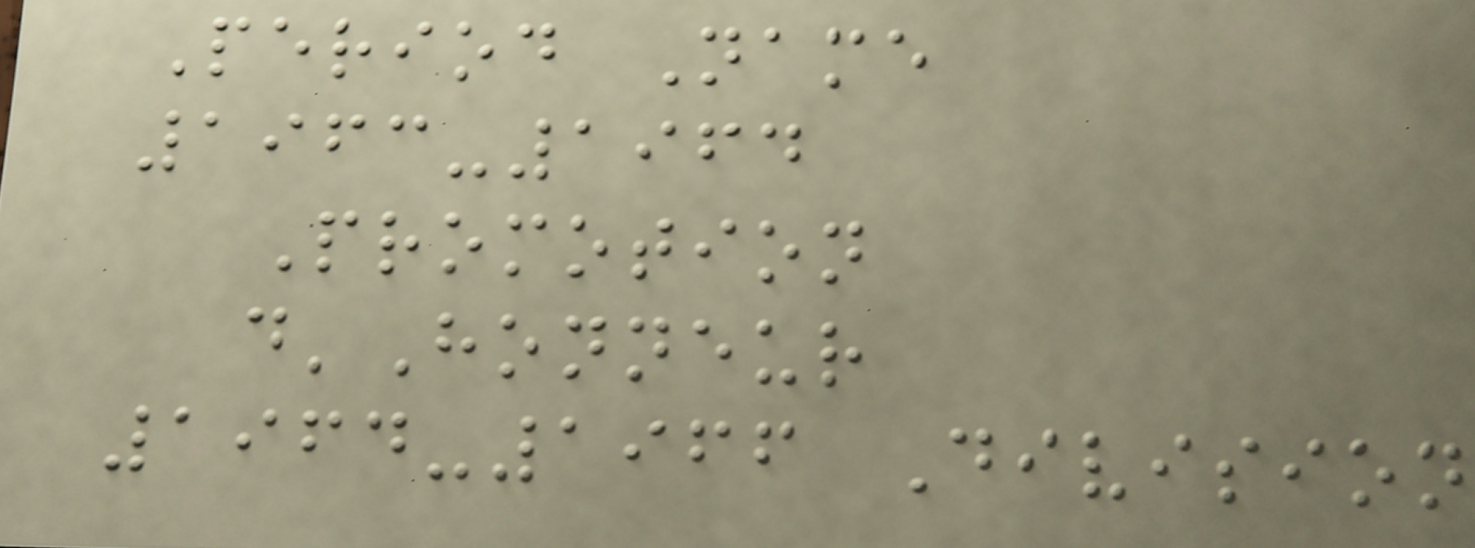Period Name
1963-1964
Promotion
d'Honneur
1964-1966 Division
